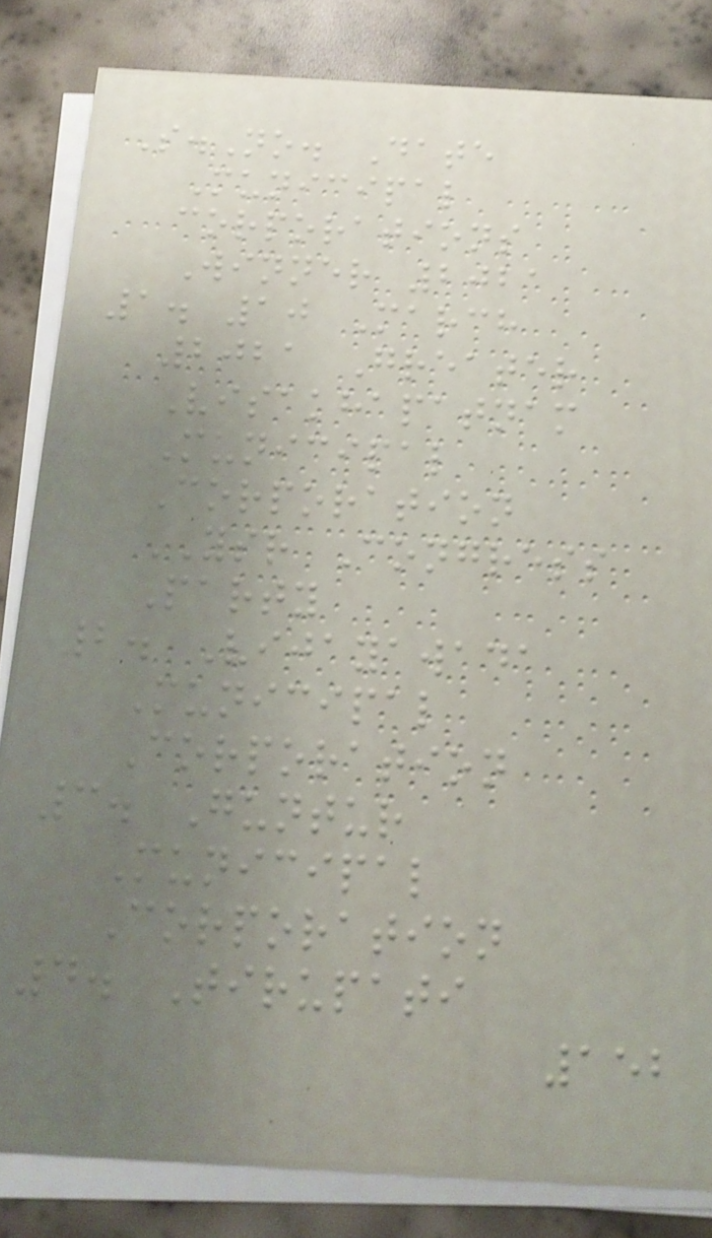S.No. Date
Municipal
corporations
Winner 2021
1. 10 March
2021 Greater
Visakhapatnam
Municipal
Corporation
YSR Congress
Party
2. Vijayawada
Municipal
Corporation
3. Guntur
Municipal
Corporation
4. Tirupati
152
